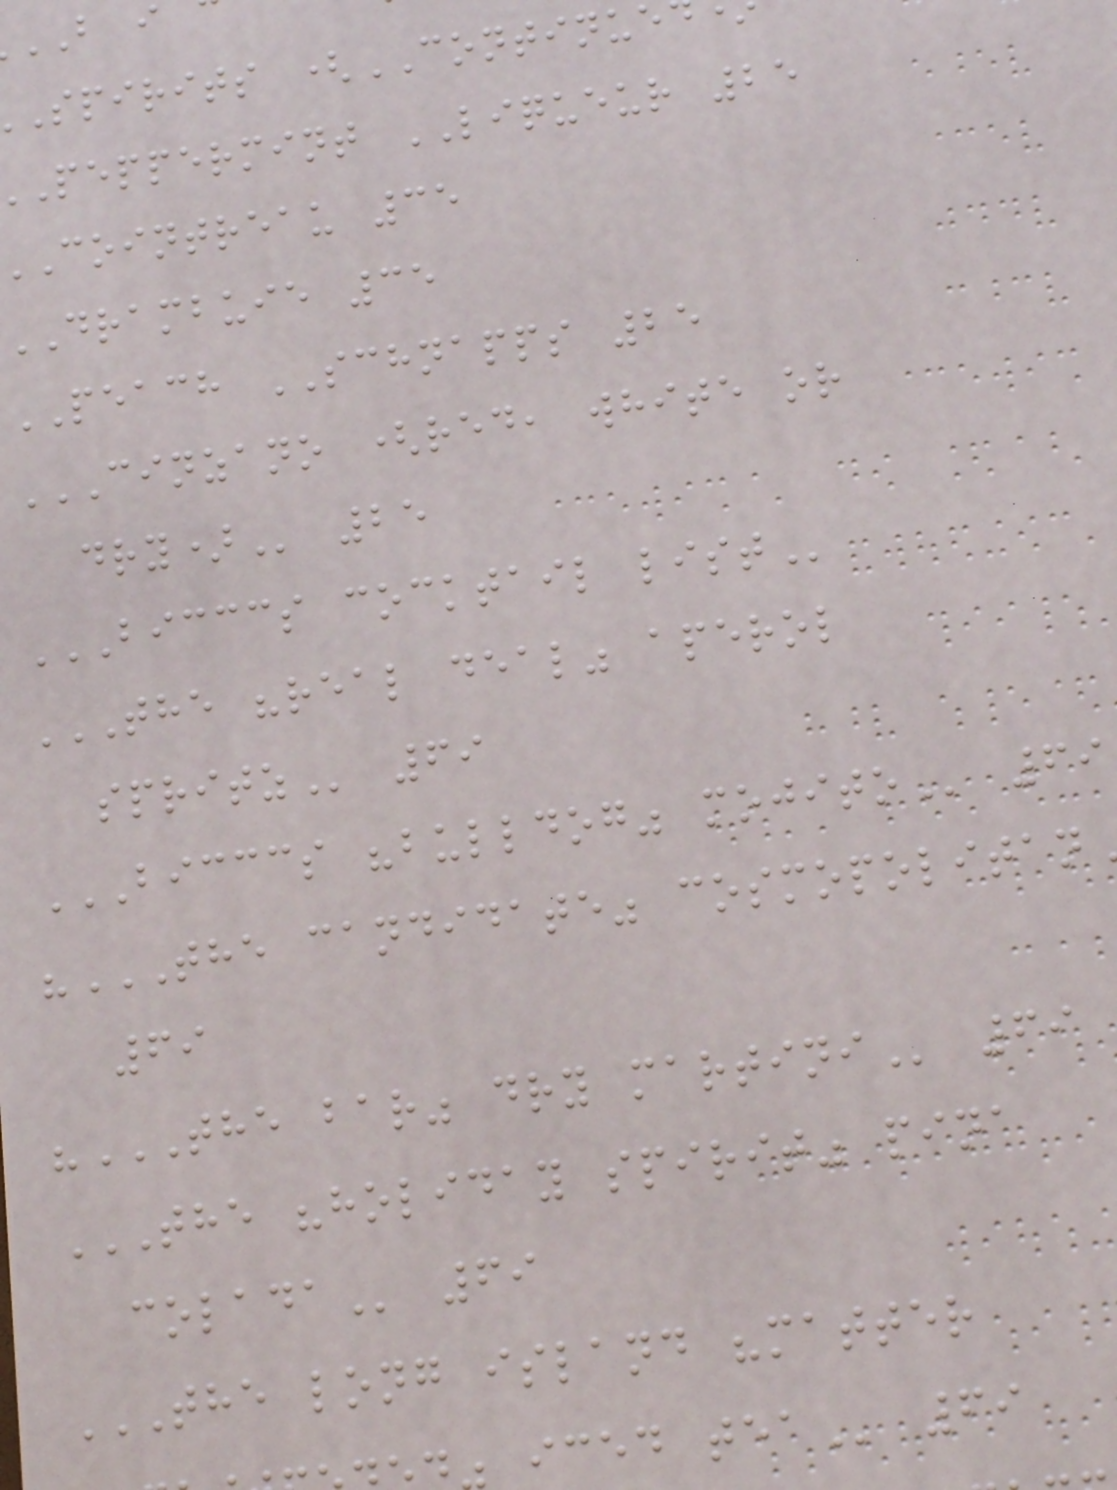B i
spirits (CONTINUE
peppermint LIQUEUR 25
cointreau 35
DRAMBUIE 35
PEACH SCHNAPPS 25
CINZANO (RED, WHITE OR
BICCCS COCKTAIL LIST
THE "REAL DEAL" APEROL
BICCCS "BULLDOG" MOJITO 69
69
"THE BAR" DRY MARTINI 69
THE "HOLIDAY SPIRIT" PINA
THE LONG ISLAND "MATTER
